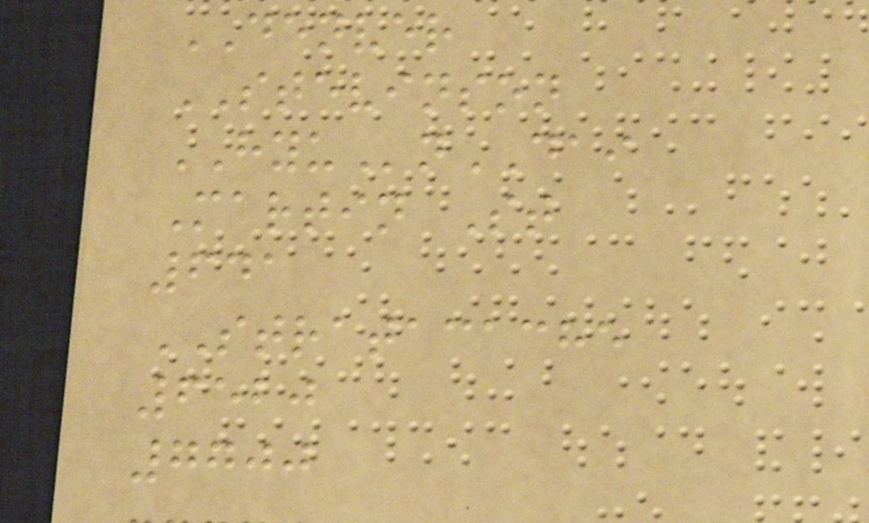DENVER
STEVINSON
HYUnDAI
Martin St
641
STRATACACHE
6520
7700
